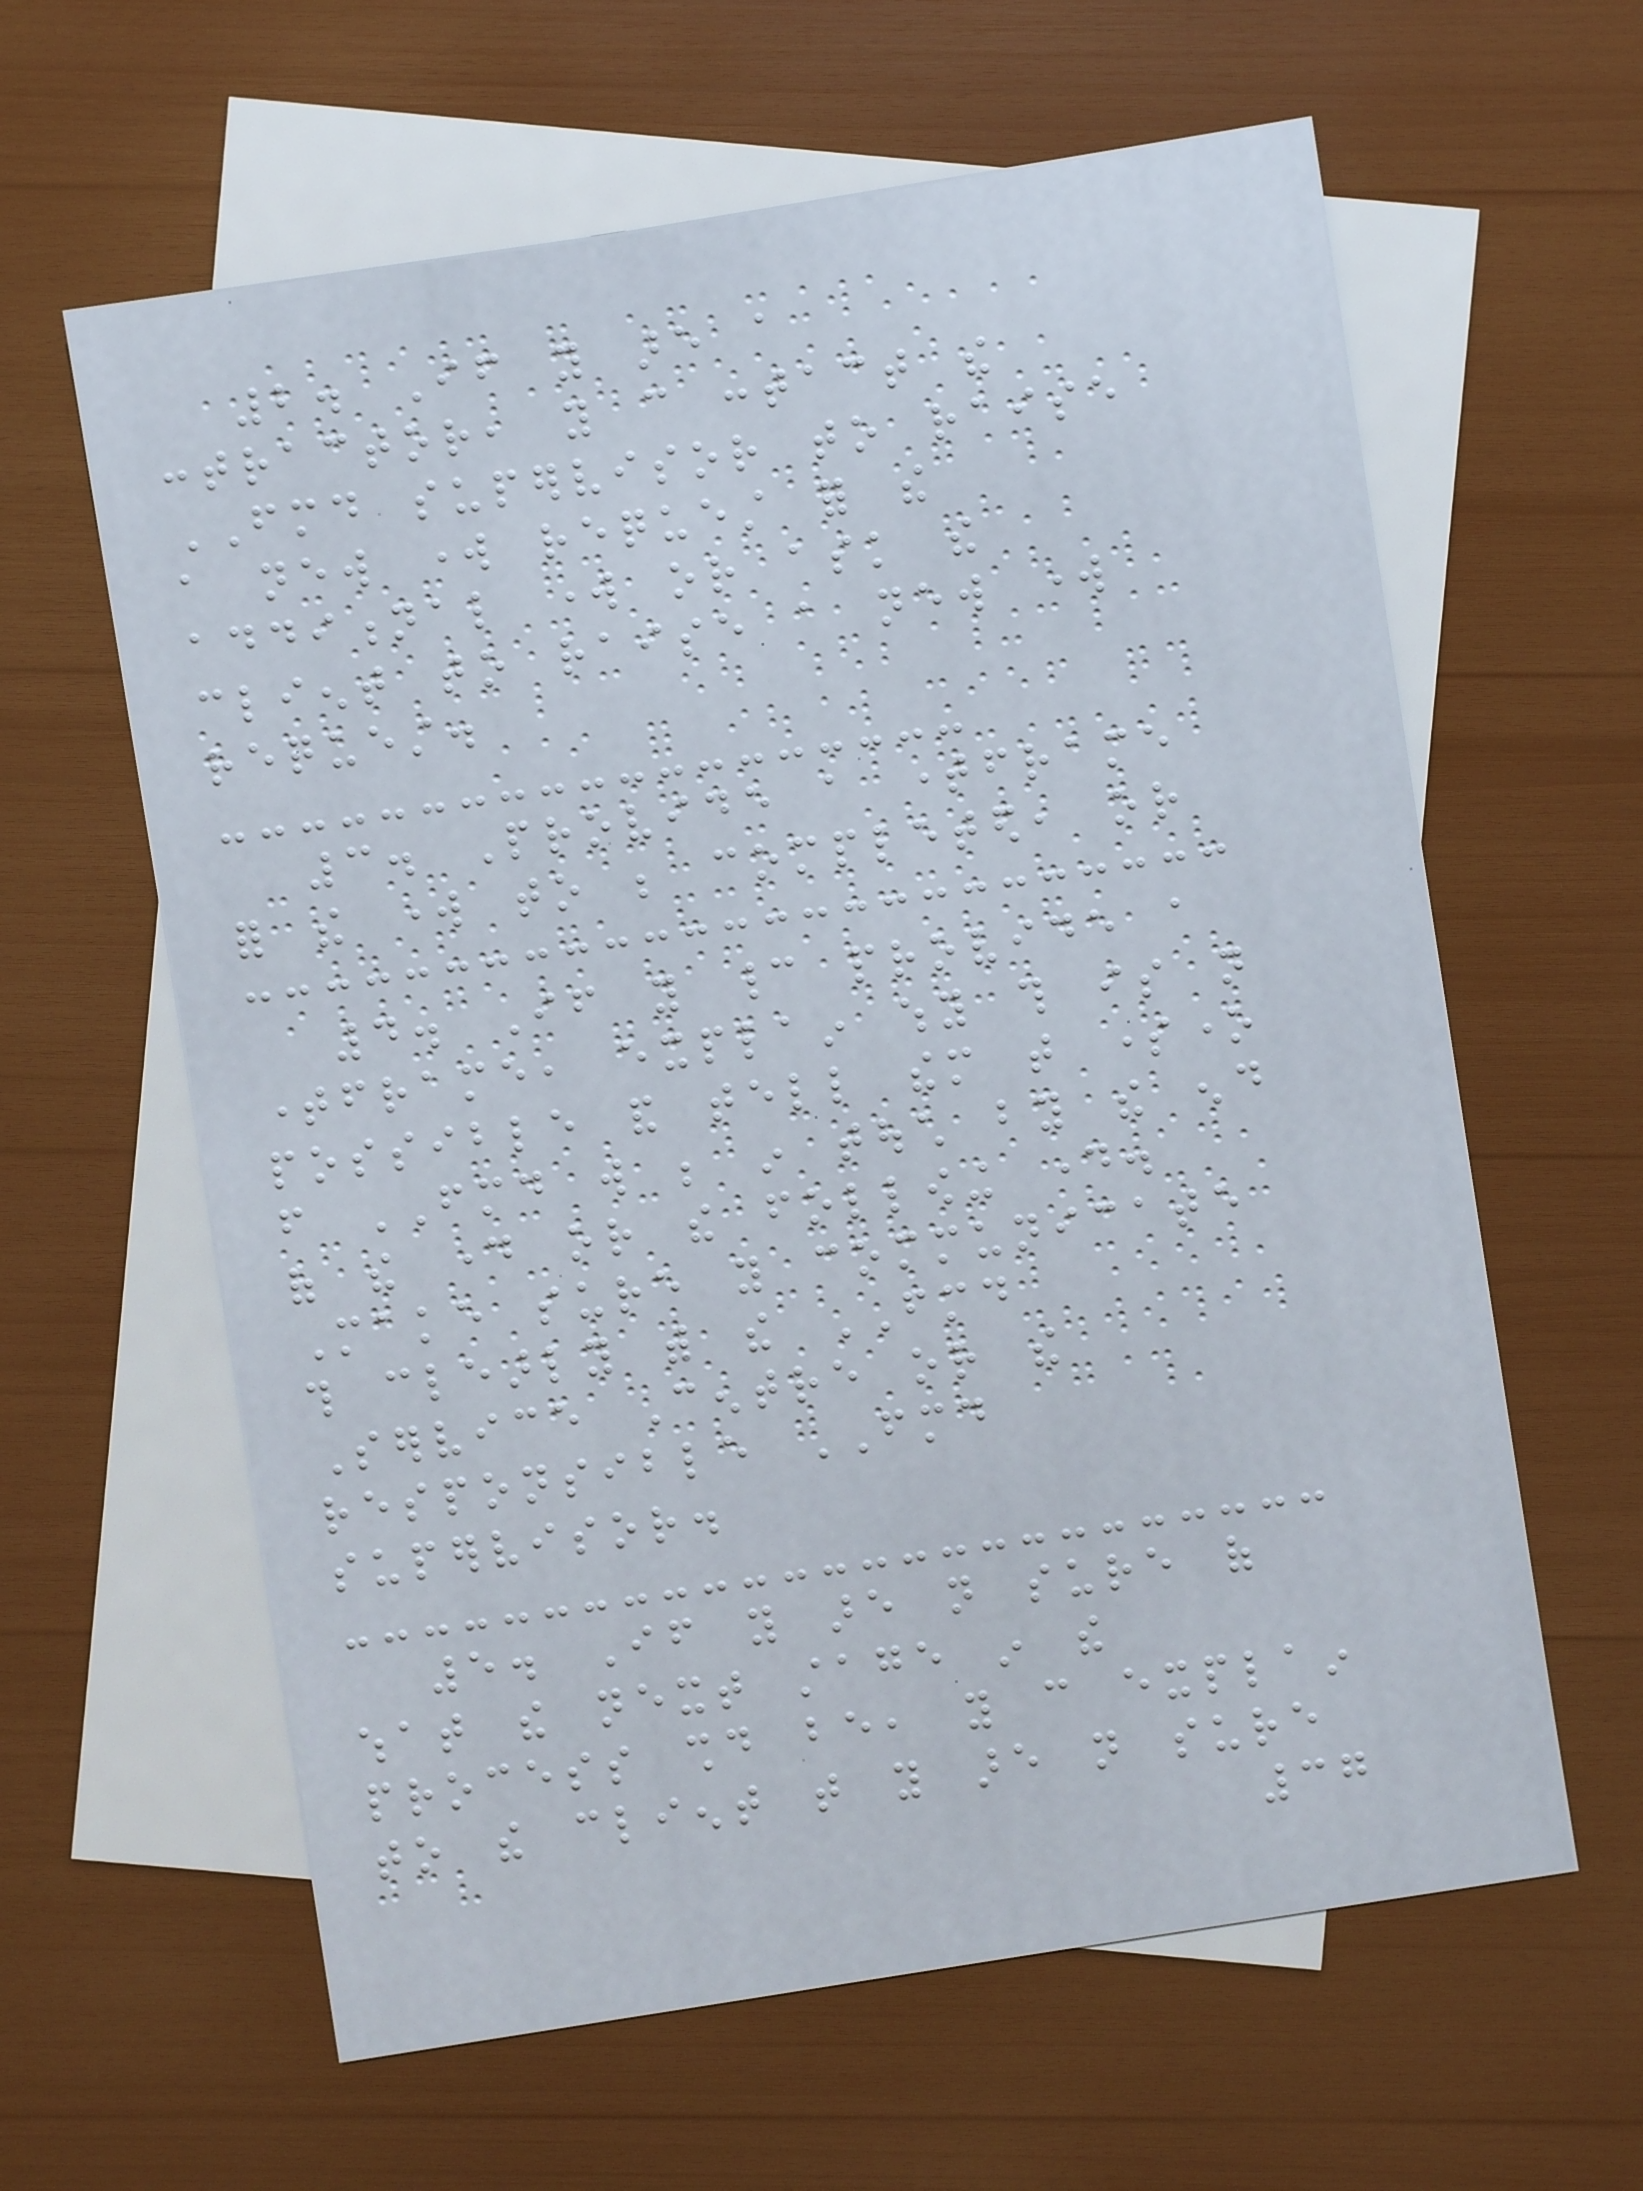2. If you are a
contractor, you can contact the
FMD supervisor to raise
a new work request for the
additional work or ask the
client to raise a new work
request.
3. Provide a timeframe
for the work to be completed, or
4. If you cannot provide a
timeframe, explain why this is not
possible and tell them that someone
from FMD will be in touch by the end
of the day or the following day.
Make sure you communicate
this clearly with the FMD
Service Centre or the
responsible FMD
supervisor.
5. If you are not sure of
what the next stage in the
process should be, you can explain
to the client that you are not sure
37
